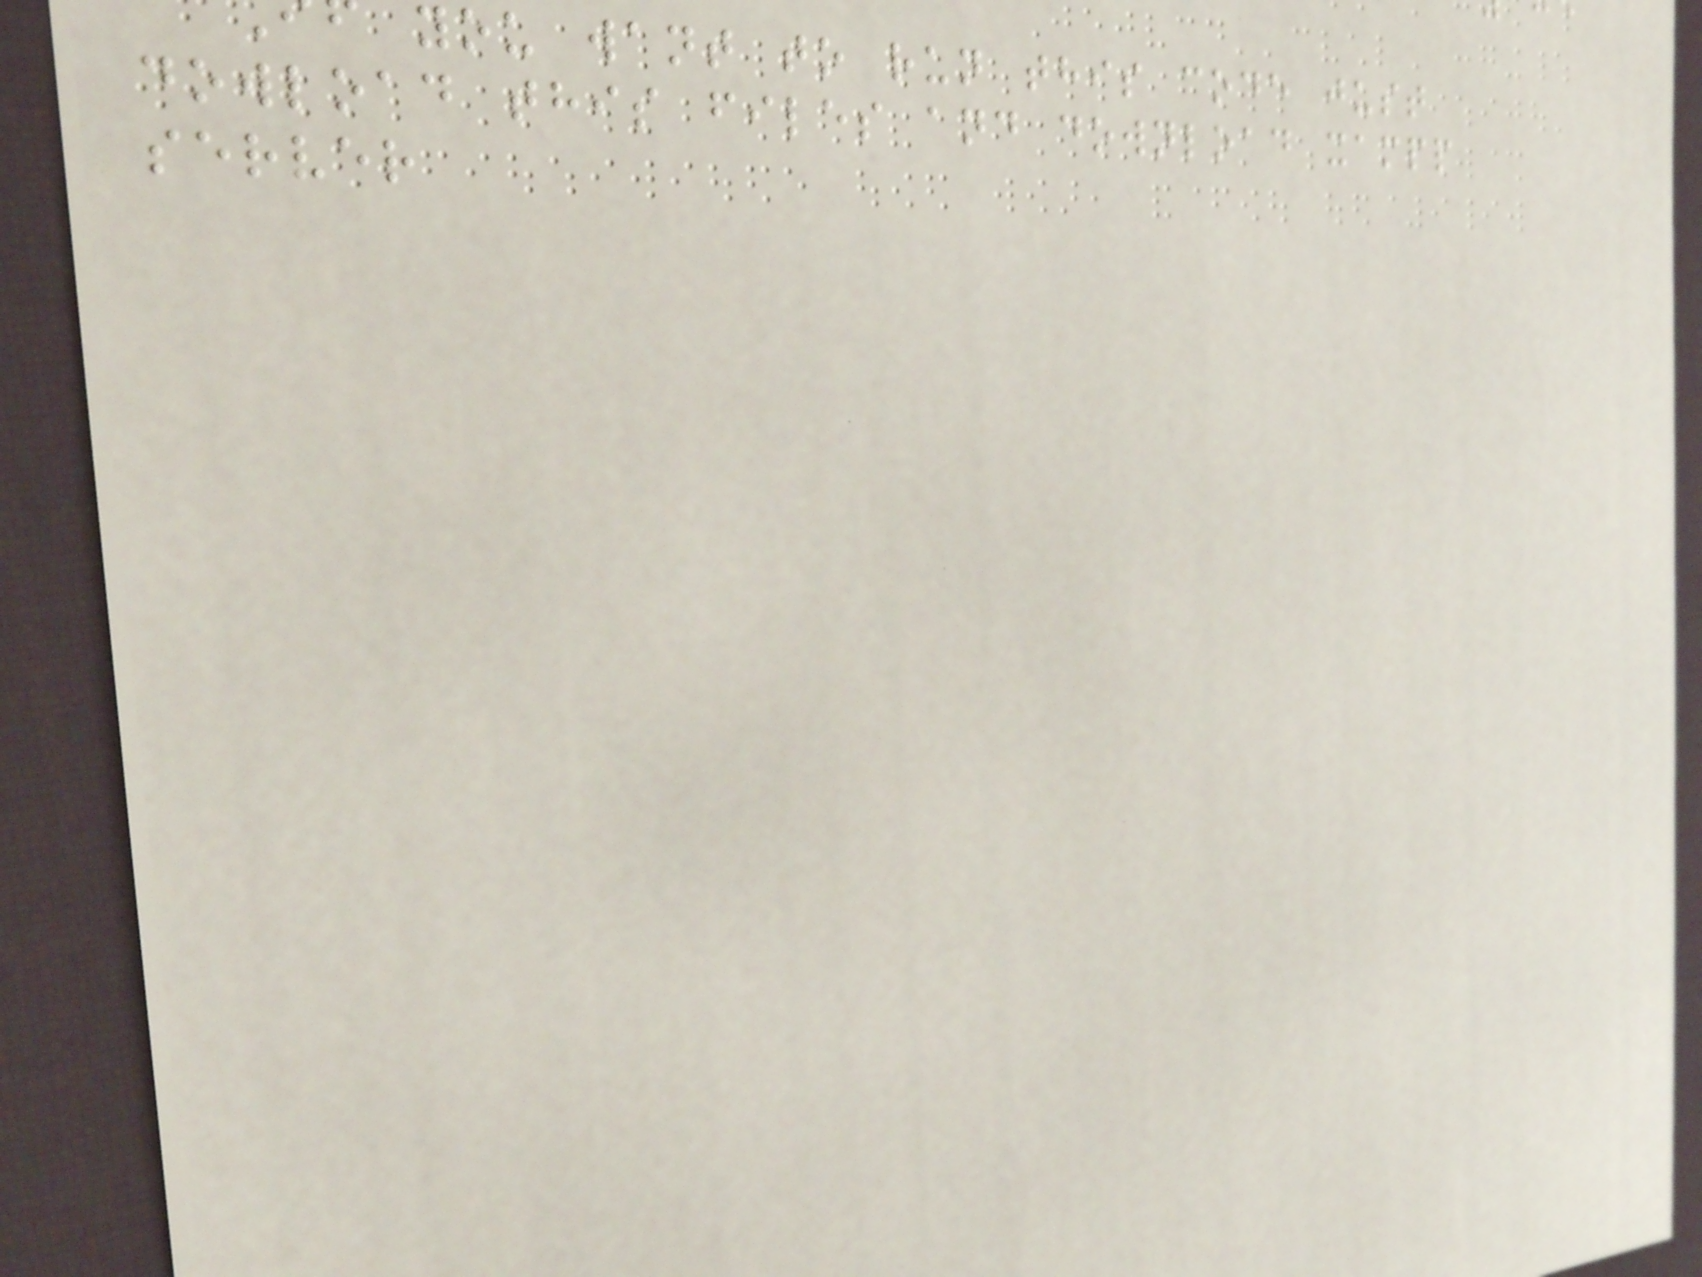you want to run this code just
dowload this files and download xampp
server
